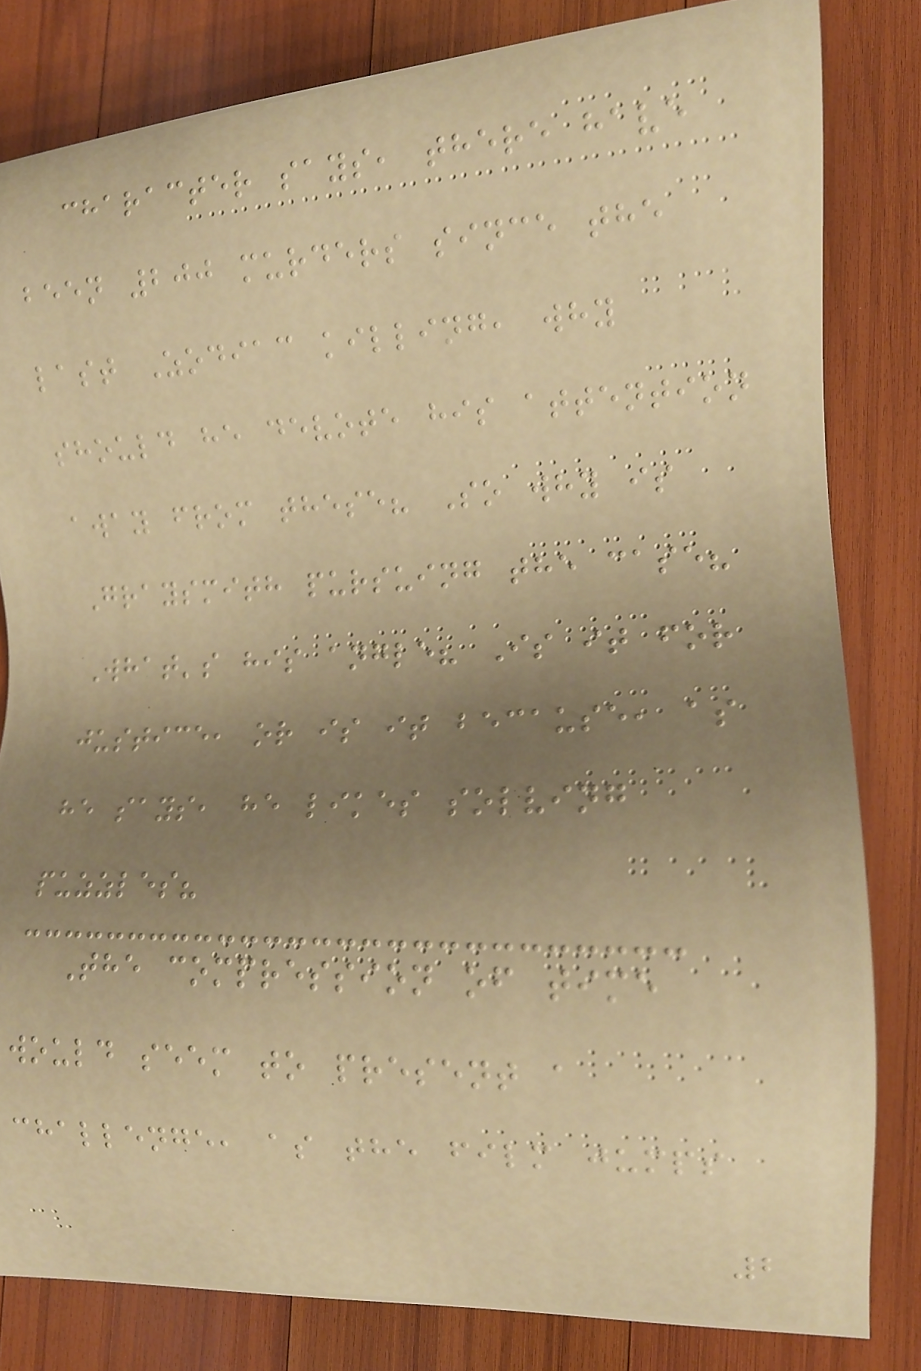character says, there have
been 200 murders since the
last Zodiac killing, why
should he devote his attention
away from these? So why is
Graysmith pursuing the case?
What's his angle? Is it for
justice, or is it because, as
he says, he likes solving
puzzles?
The compression of time
would seem to present a
challenge, as the film jumps
2
